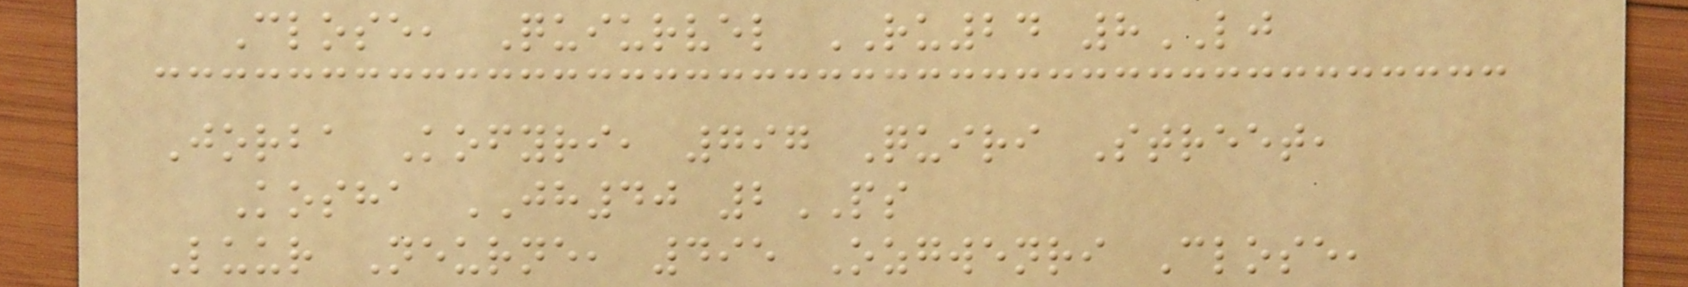Close, Quiurvel RU24 8LJ
Jorba Kofyri, 797 Quiri Street,
Kosha JH40 2PS
Luur Neurne, 495 Ozgwenri Close,
